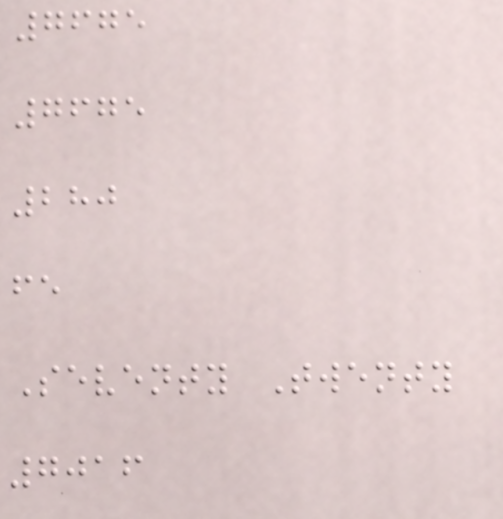7675
7675
280
fe
Seventy Twenty
7016
